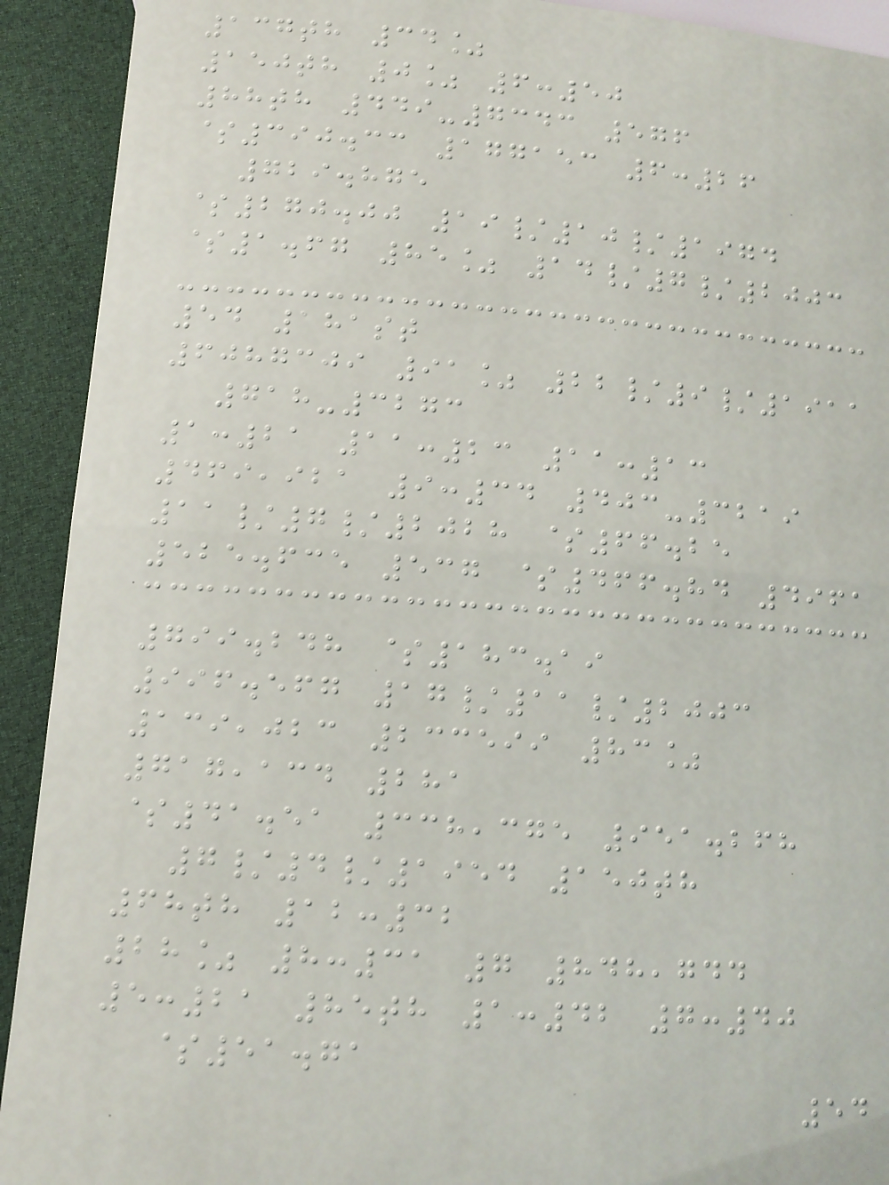137th 34%
150th 0% 6:50
88th 449-7343 576
$390.33 177153 6:26
729.875
$270.00 19/10/1974
$1.67 85% 14/7/2003
54 181st
6087309 91% 22/9/1911
718-3273
1:21 11:23 11:13
469,921 9:34 403-3219
11/7/2028 $66.25
525.635 537 $466.84 4961
799.248 $183.19
996.567 17/11/2003
139,023 233599 83%
717,134 281
$41.51 338,375 951.268
7/4/1954 150th
68th 12:32
28% 8:31 7 848,744
5:21 85th 1:42 7:40
$51.71
54
